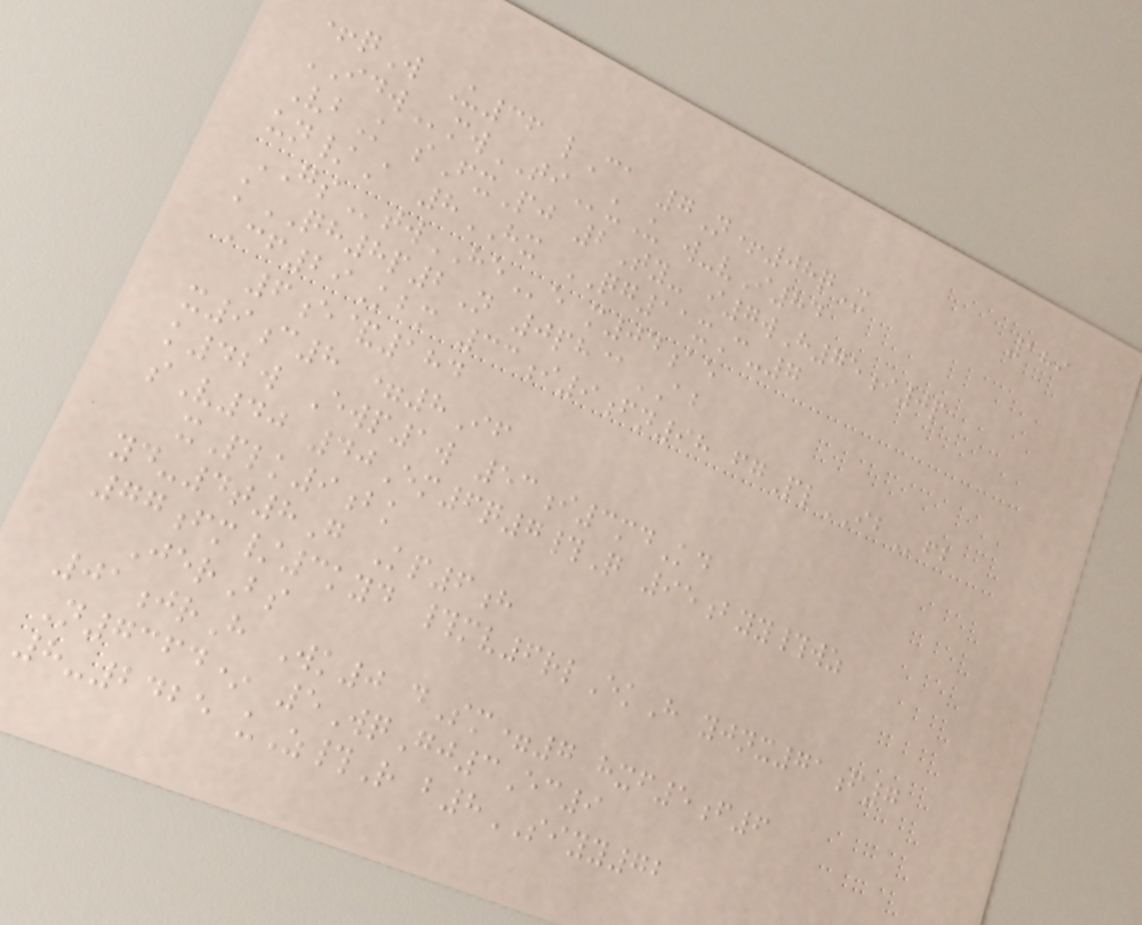189
+qW U36 lCa 7N+08qX
IDWmwTIuU w-vI84
VbK sFxPj 2Ty- i7wH75i0p
un/A 8HX QG11xC-7
GStwHEe m04ae
kQH8p2N 0ph@AB
Cf29Kbm 33i9fn98 fgPlIBfb
6e&184
x9c8 =8If
k42w Ewp1w 53i3mdKd
sV40 40Em6q7#Q 95byy#wz
xPlk9bk
yd-4t8G Kp6h
77fm/3kyd #mv6rlEkH yjnx71f7
JerBs
01jrH Wk0 dSm=7 hxf5f6
N7364* 5WqGj3Ec9
8-2425 uZ#R b8SIYY72
